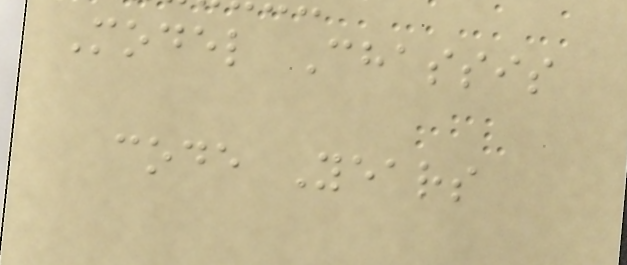Model Chassis
code Years
